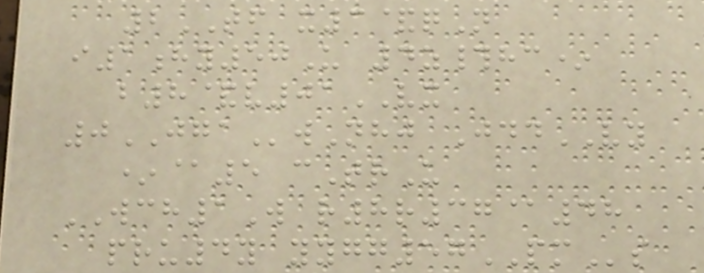2TF x3&qN
i1hy50U 4z#hc*
b8&v01VX
0JGAwNhj JddVY
*@5 cTrU
WCH1W r8r37@48
pru4y yygg57PMs
